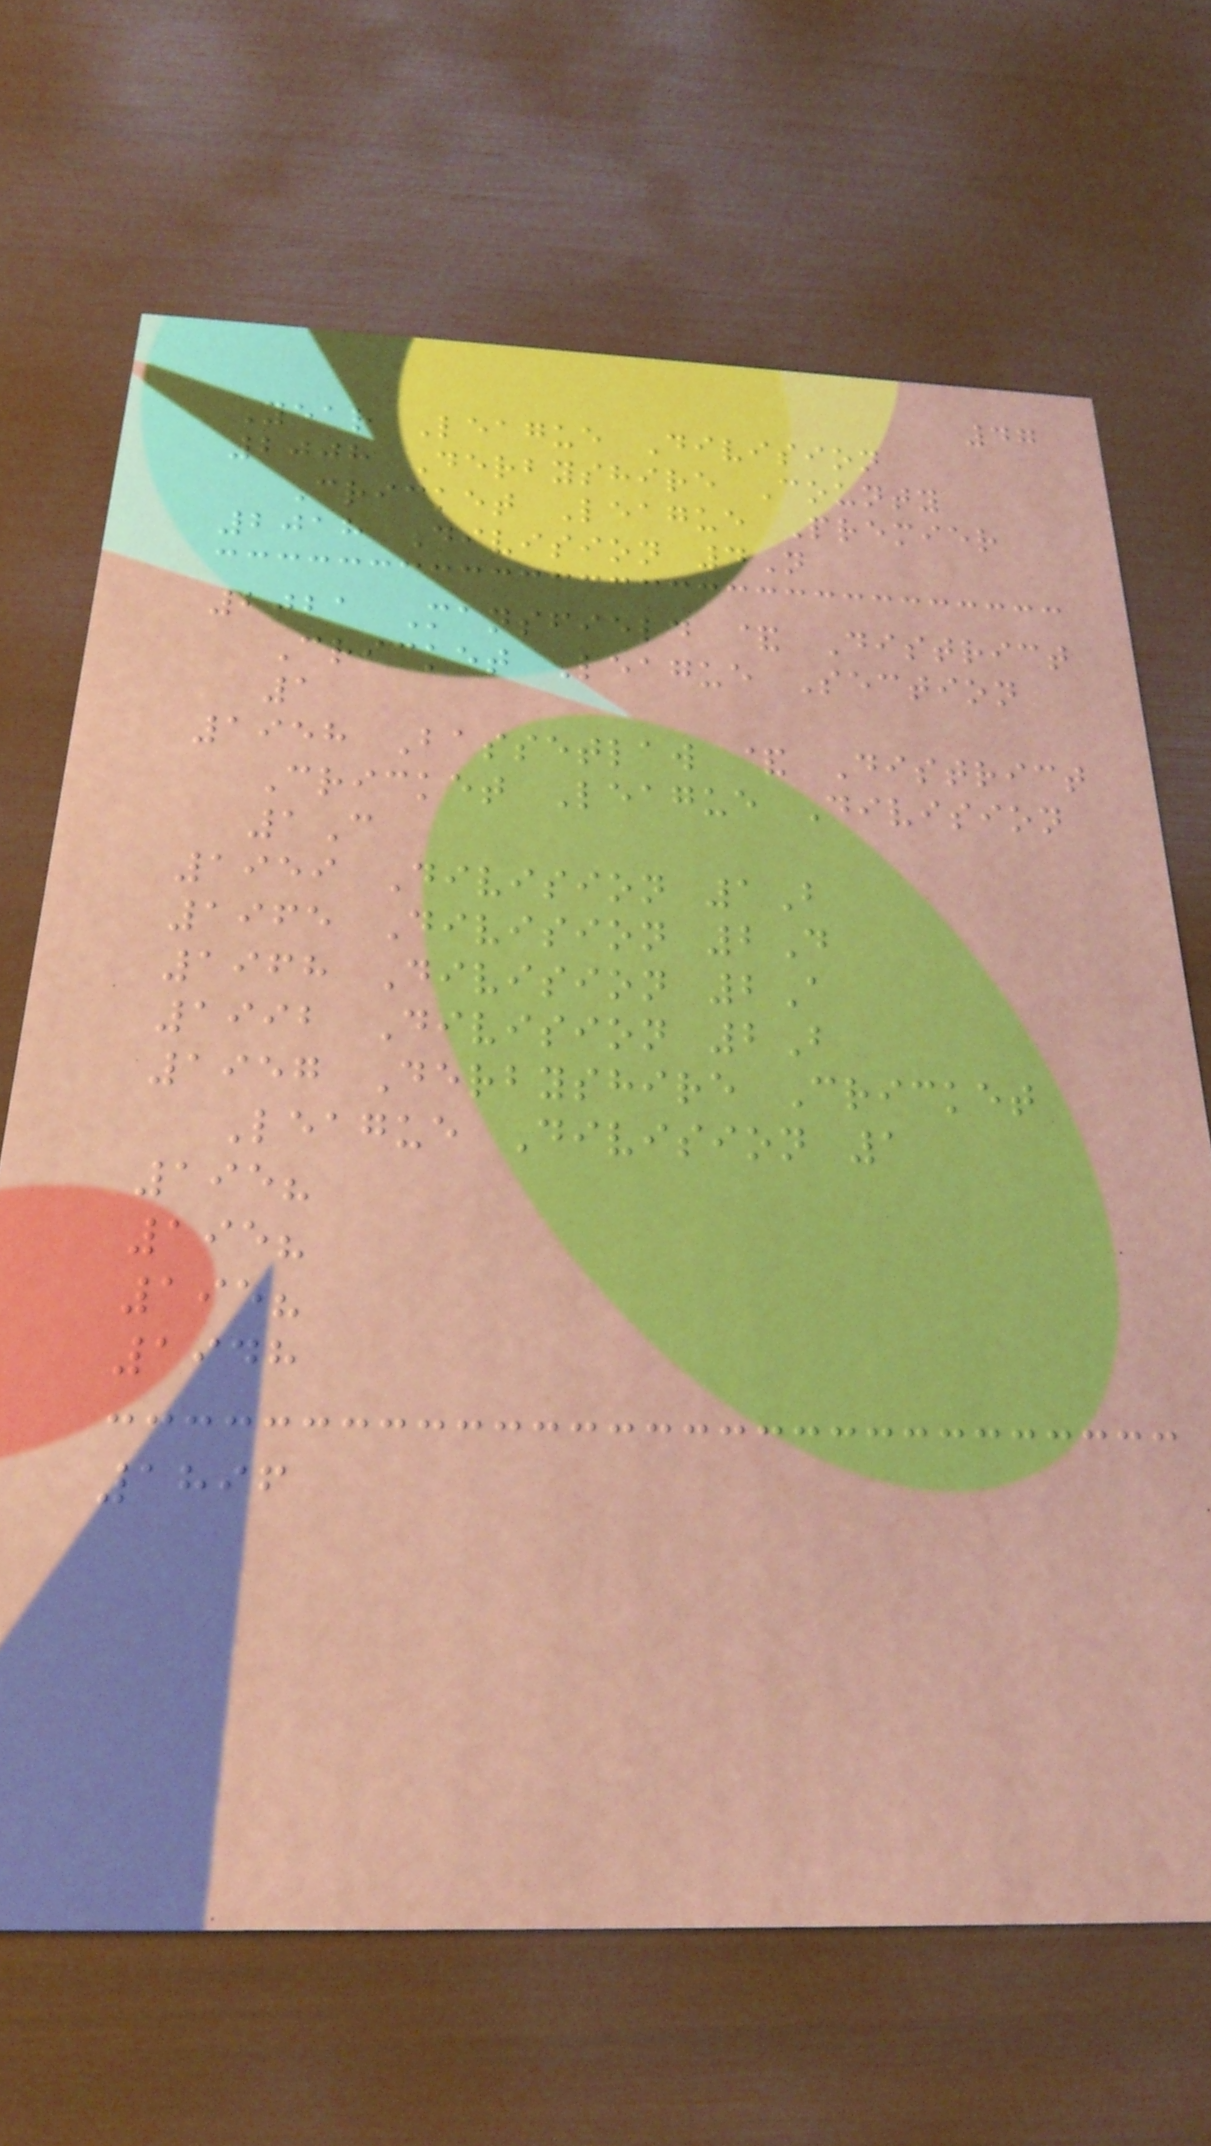47
Year League Division
2008 Derbyshire County
Cricket League Premier
2018 Division 4N
2021 Mansfield & District
Cricket League Section
1
1958 Bassetlaw & District
Cricket League Division
1C
1959 Division 1B
1965 Division 2D
1968 Division 2A
1992 Division 2B
1957 Derbyshire Cricket
League Division 1
195?
195?
195?
1948
1896
